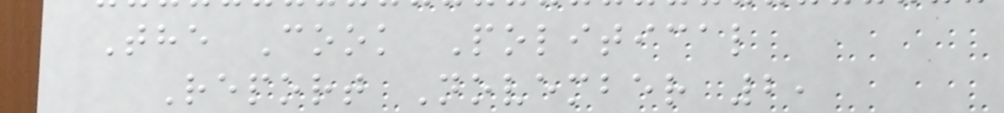The Cook Political
Report November 2,
